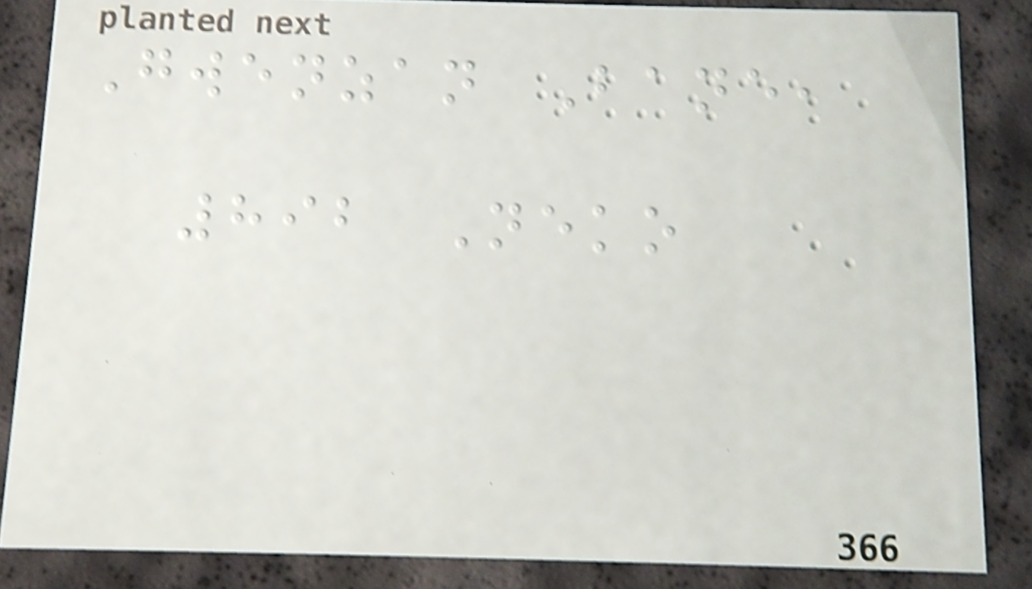Gwenzan Bane,
892 Neko
